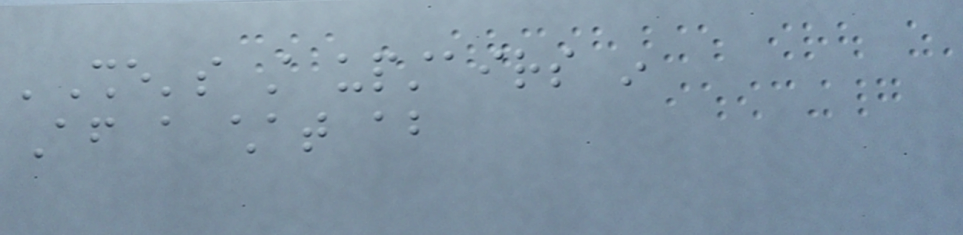'She's still upstairs in
After a chat about
